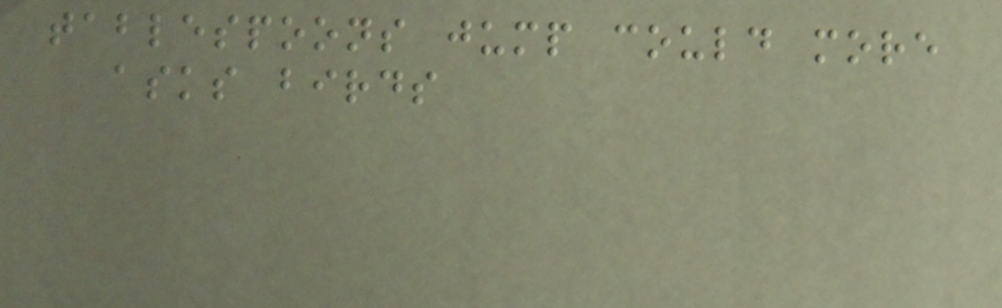tablespoons jump could more
asks birds
